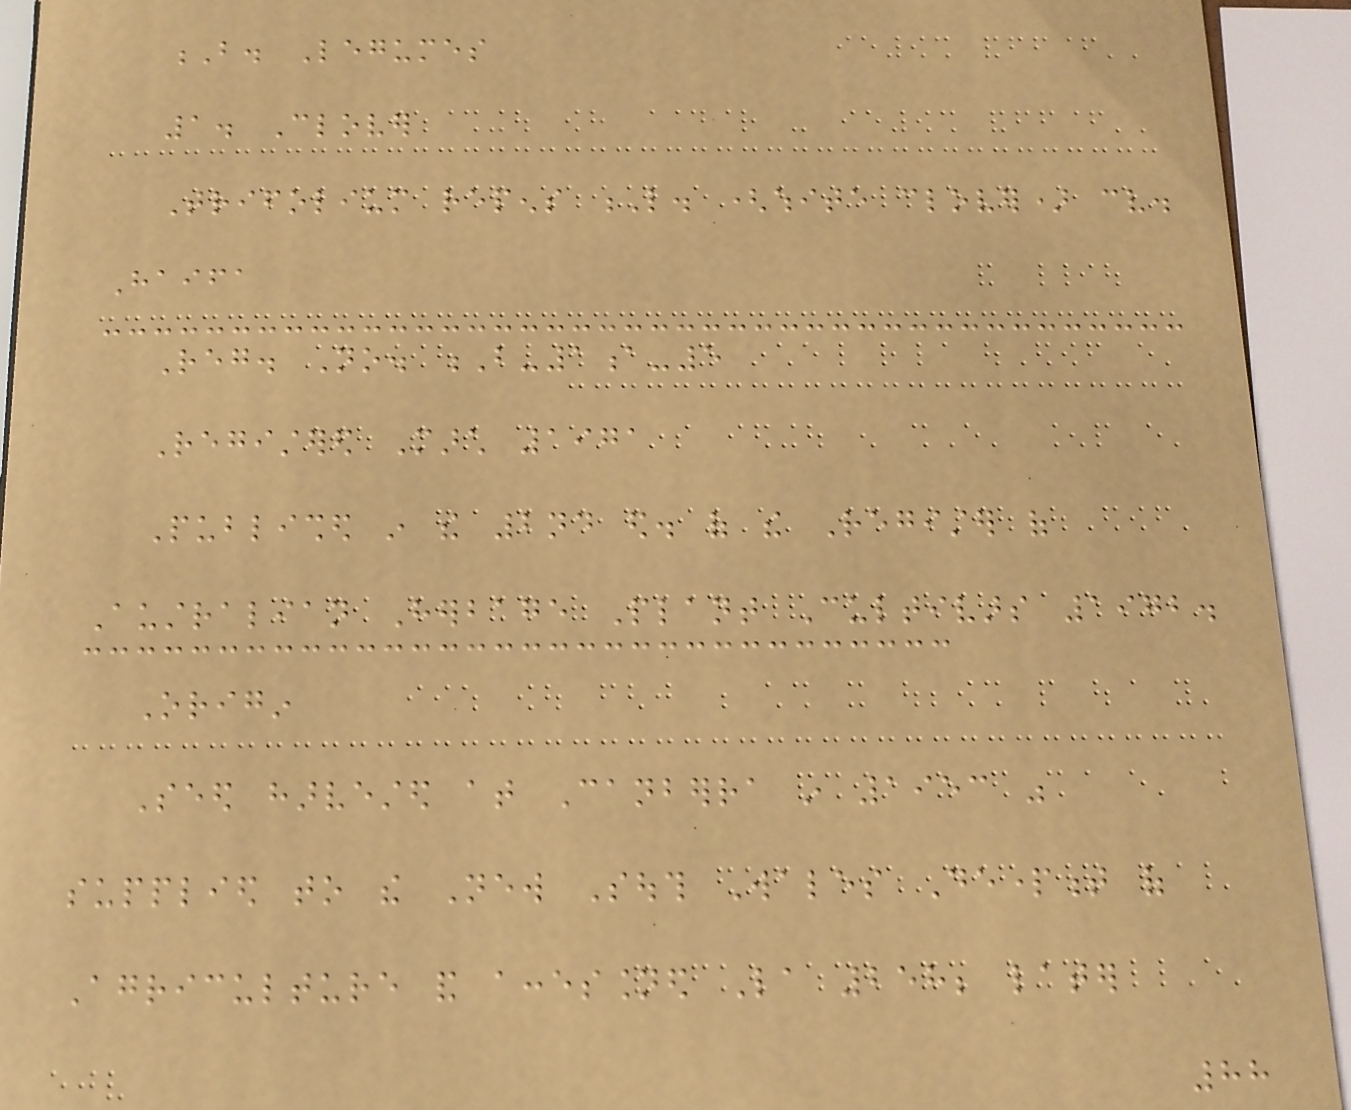B. Legumes
1. Clover
Trifolium repens L. (white clover) cv.
Haifa
Reg. No. B-1a-5
Registered March 1971
Published in the 2nd ed. of the Register of
Australian Herbage Plant Cultivars 1972.
Origin
Seed harvested at Canberra in 1953 was
supplied to the New South Wales Department of
Agriculture and accessioned La 258; later
88
